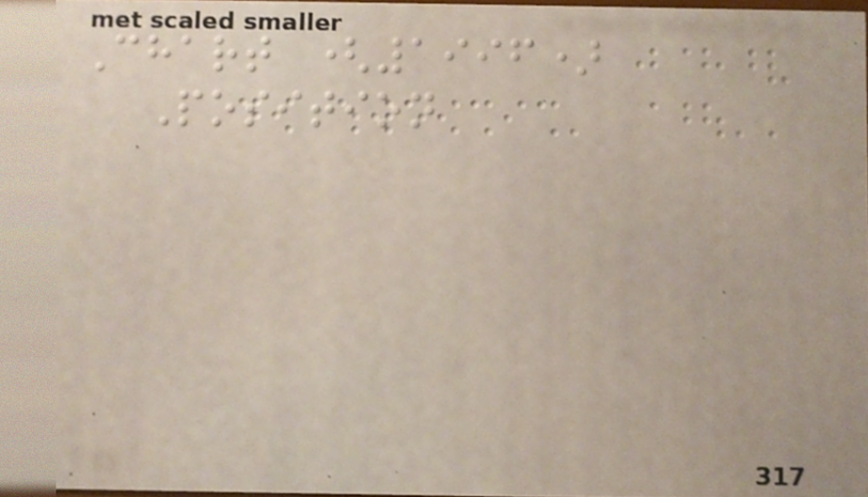Chart (1996)
Position
